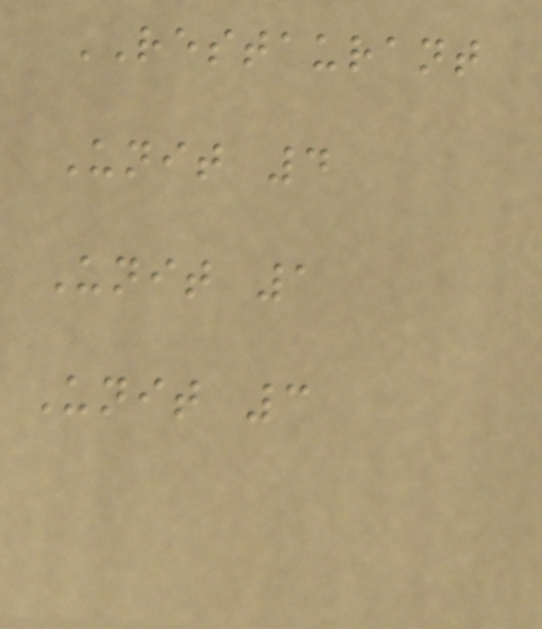RESTAURANT
Unit 4
Unit 1
Unit 3
